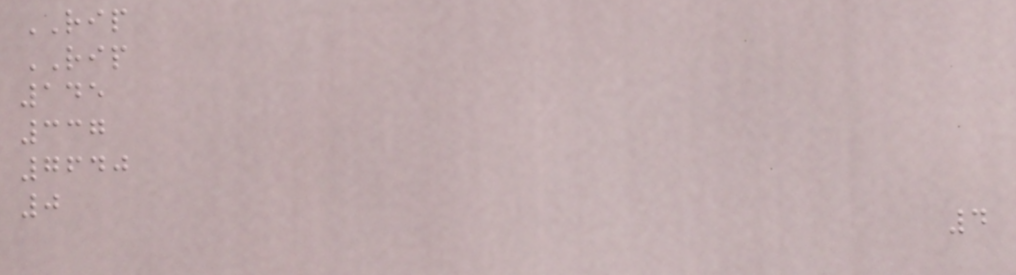RIP
RIP
145
337
7640
0
4
